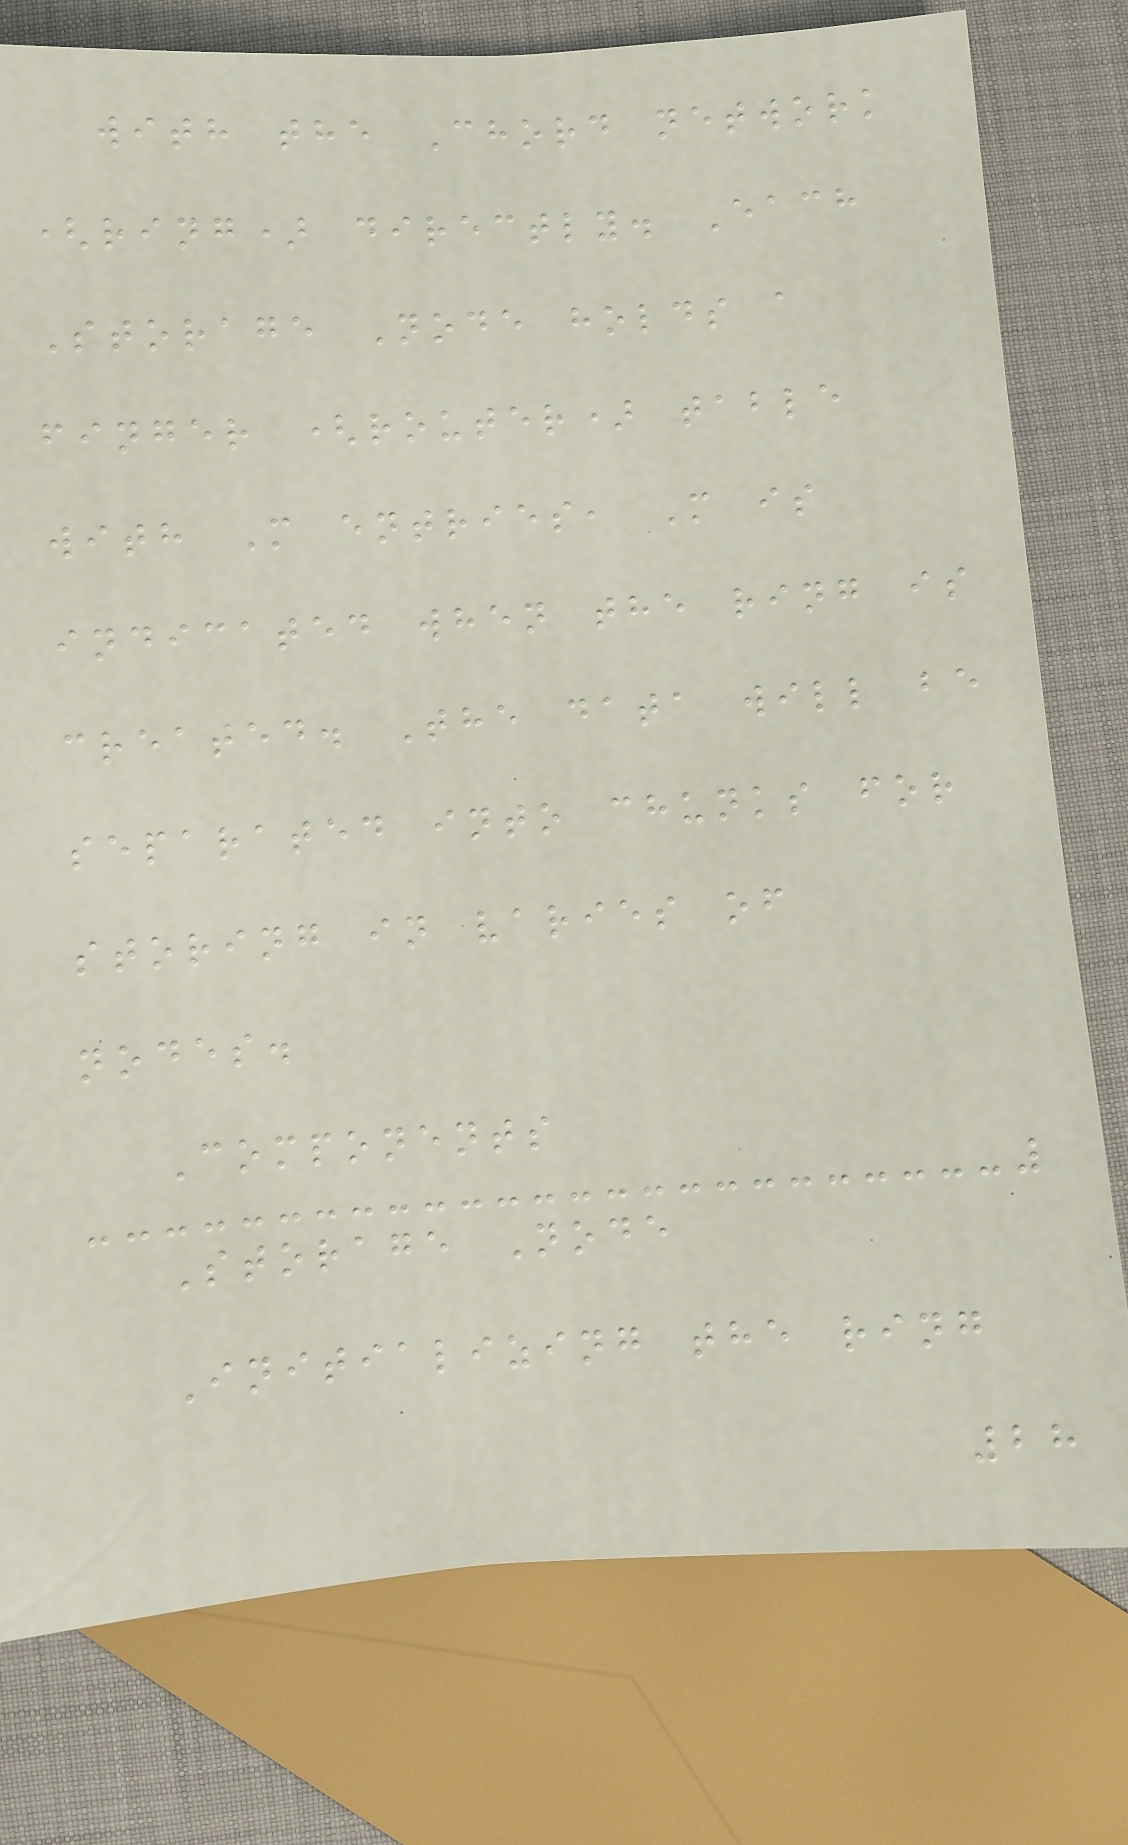with the Chord network
(ring) directly. Each
Storage Node holds a
finger (router) table
with M entries, M is
indicated when the ring is
created. The data will be
separated into chunks for
storing in varies of
nodes.
Components
Storage Node
Initializing the ring
28
